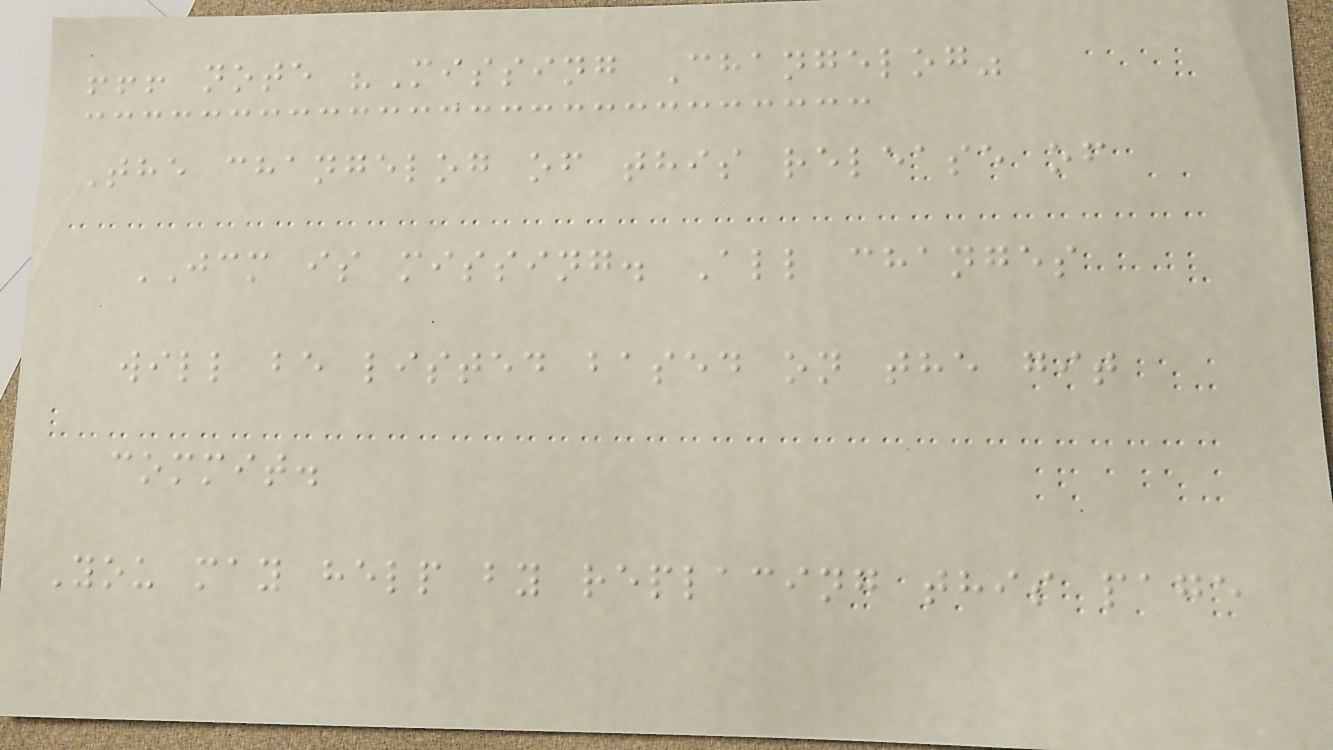!!! note "Missing Changelog"
The changelog of this release of
JCM is missing. All changes
will be listed based on the git
commit.
You may help by replacing this page
